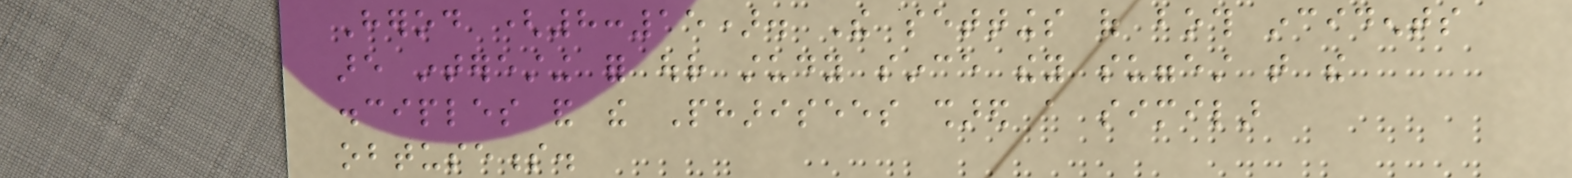Herod (8:15). The settings of both incidents
are interesting for our study since they suggest that the
disciples and the Pharisees shared a similar
obtuseness.
